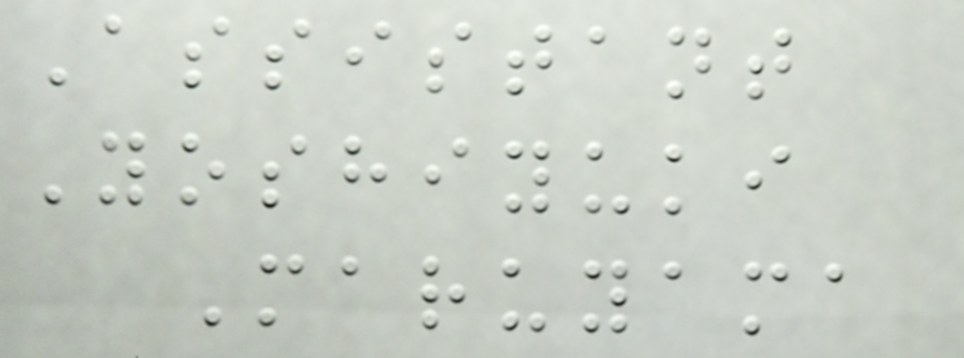Assistant
Yoshiyuki
Maruyama
